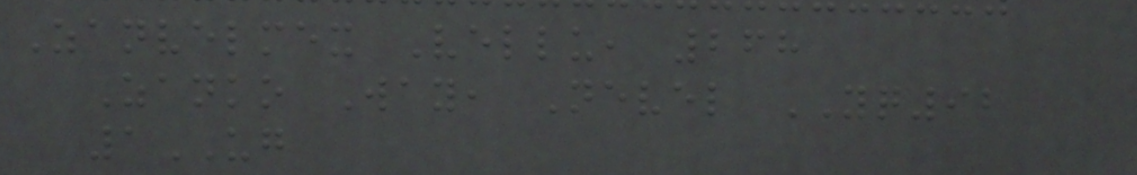Zanvelmex Vellu, 268
Zanko Way, Nevel YQ92
1UG
